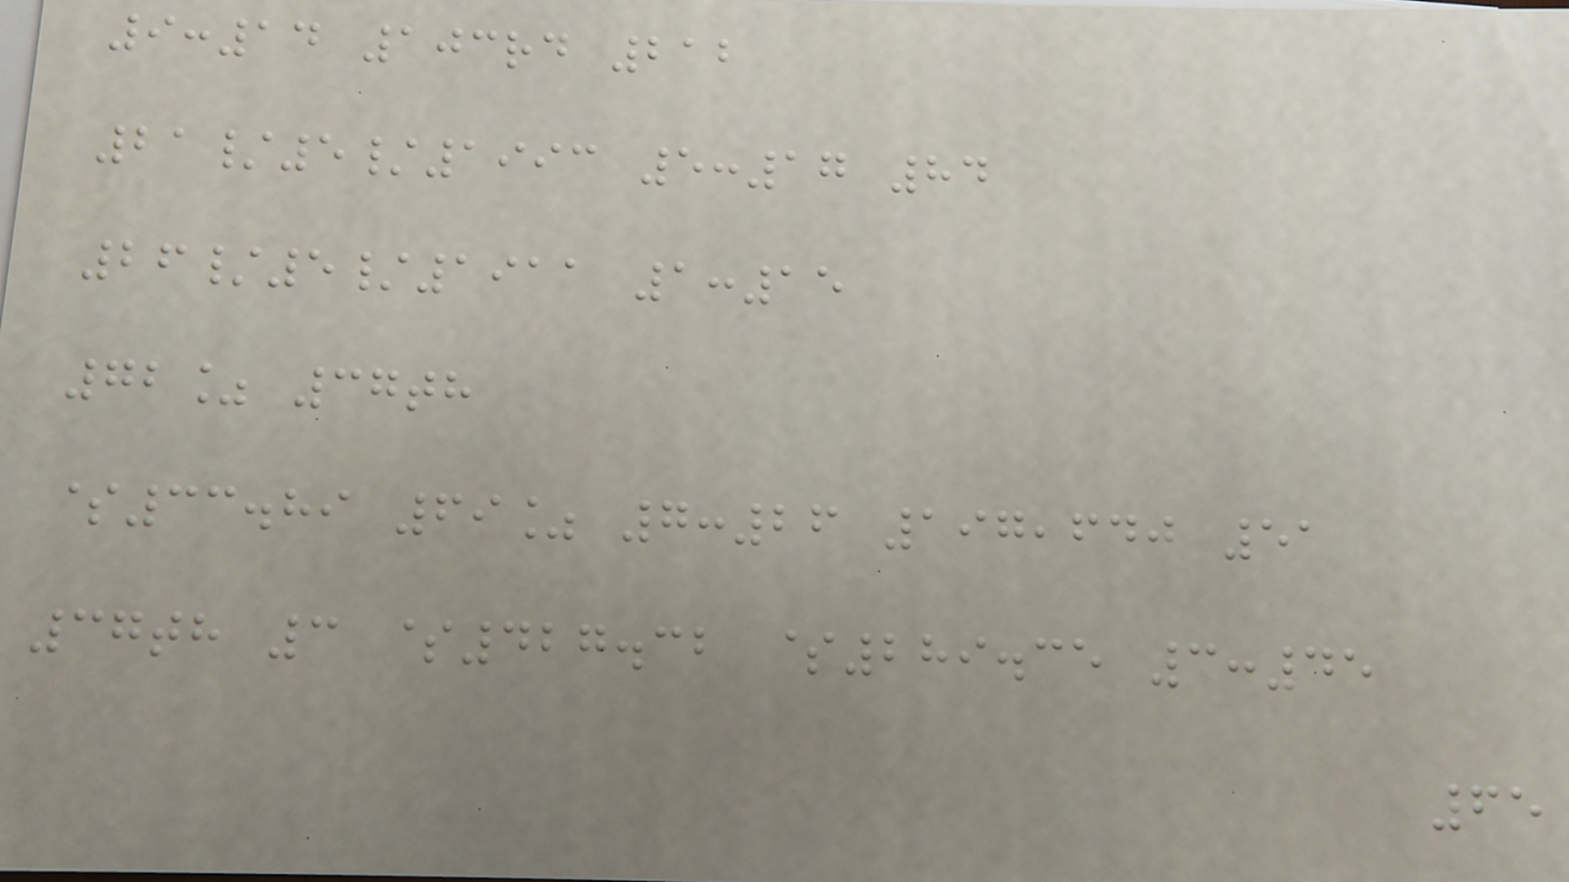9:14 103rd 212
21/5/1993 5:17 84
26/5/1911 1:15
72% 37th
$33.89 69% 7:26 197,640 51
37th 3 $427.32 $289.35 3:45
65
